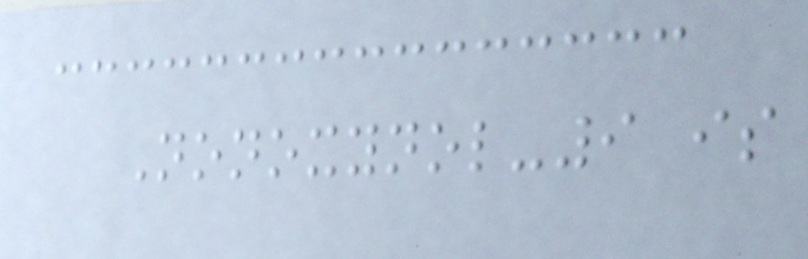Nonoxynol-9 is
